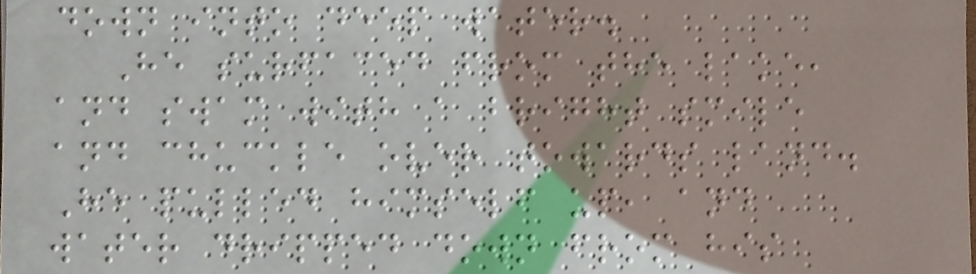down into deep water.
He surfaced from the lake,
and swam with a bright smile
and chuckle over towards land.
He pulled himself up, and
water dripped down from his
